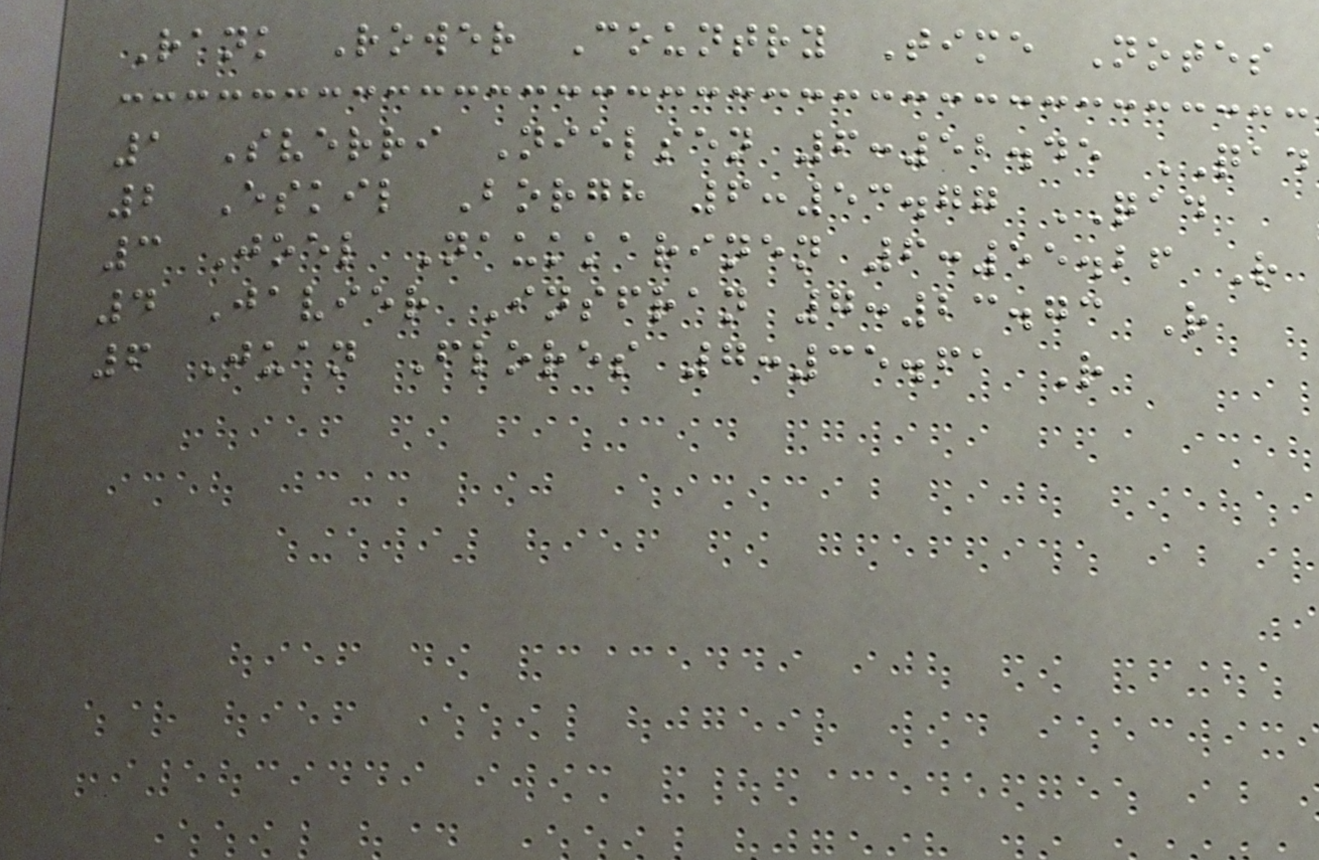Rank Rower Country Time Notes
1 Sverri Nielsen 6:52.45 QAD
2 Eskil Borgh 6:53.77 QAD
3 Joel Naukkarinen 6:55.26 R
4 Javier Insfran 7:23.73 R
6 Juan Flores 7:35.61 R
